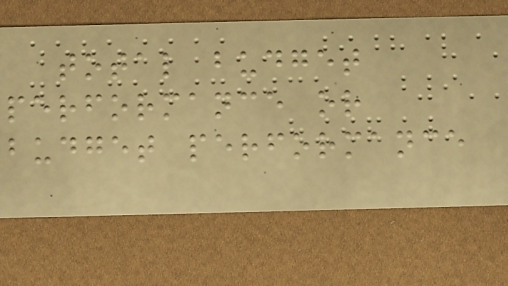total budget
performance or
budget performance
